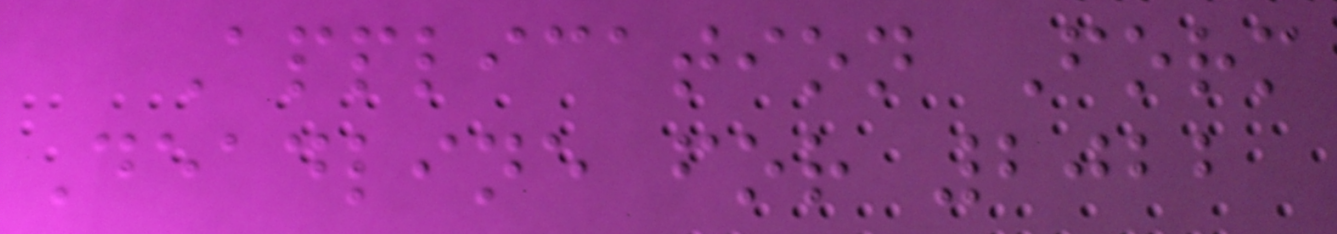Application Form
Deadline for 2022
